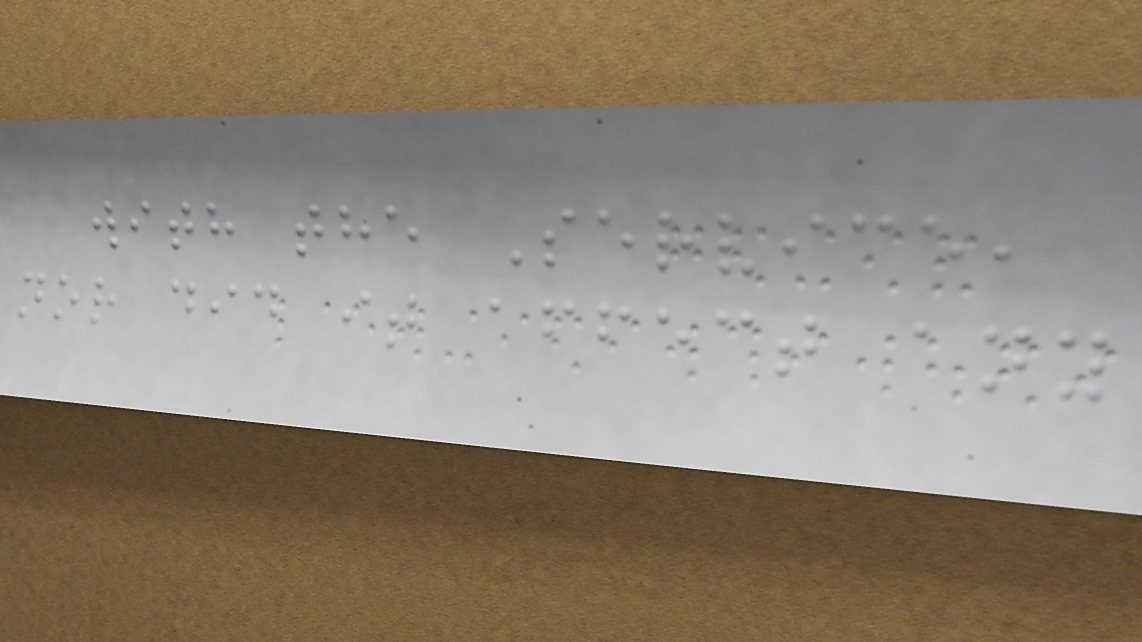with the Service,
nor did it affect any
